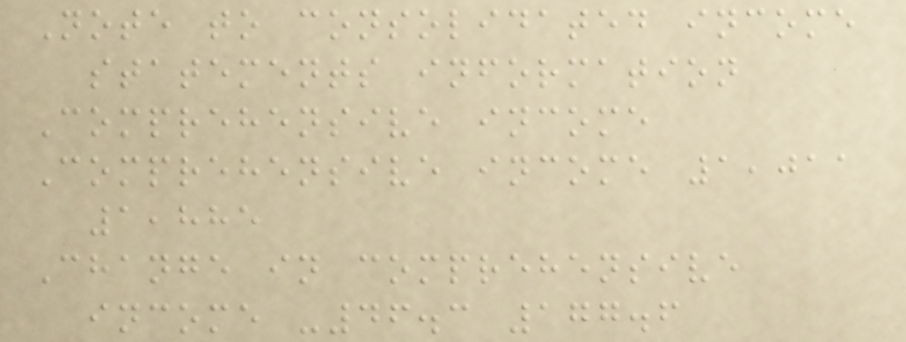Note to consolidated income
statements information
Comprehensive income
Comprehensive income 1,011
1,885
Change in comprehensive
income -46.3 177.6
